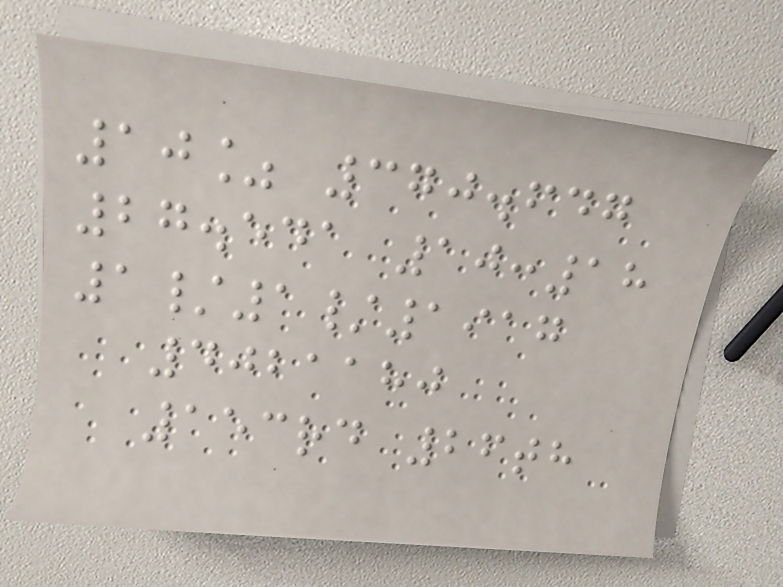10% 370.647
27.541 10:18
1/1/1917
4021180
153rd 26th
